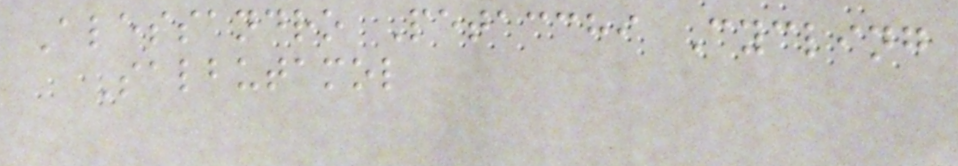Alessandro Petacchi Cycling
Salbutamol
